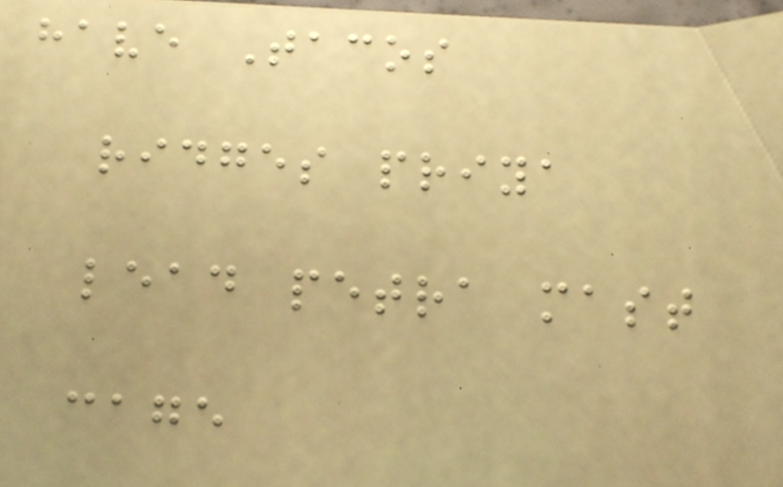have Tacos
ridges priya
lead petra mast
cage
